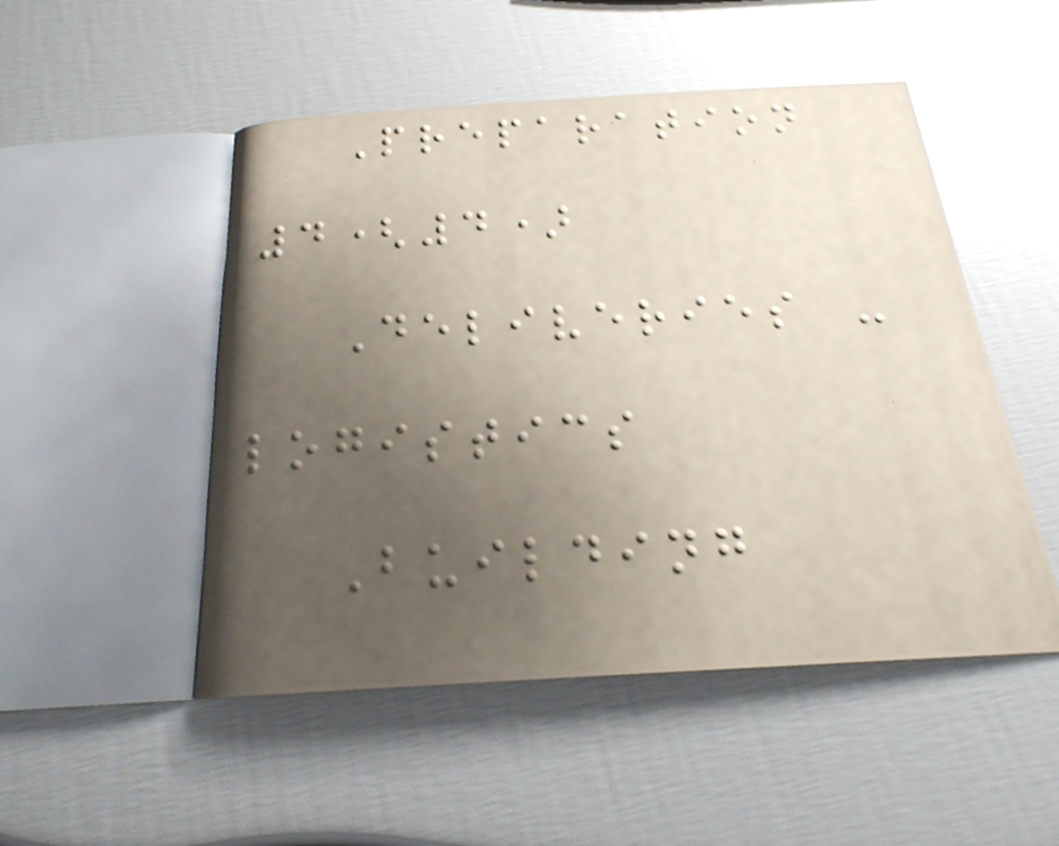Preparation
4(4)
Deliveries -
logistics
Building
